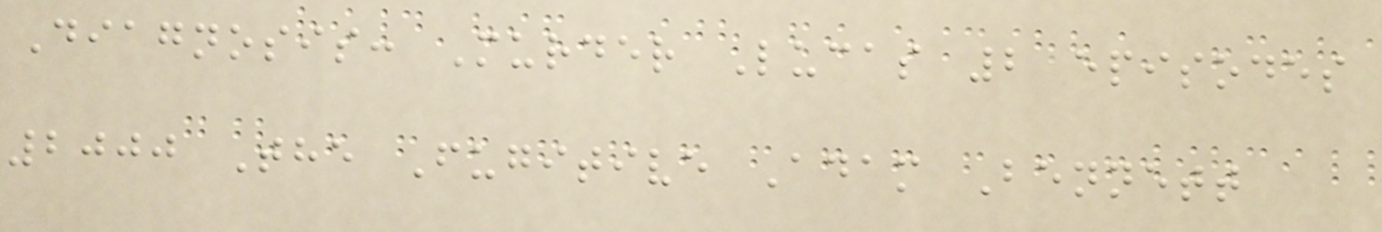Diagnosis: Murder Lucas 2 episodes
2000 The Fugitive Adam Bennett
